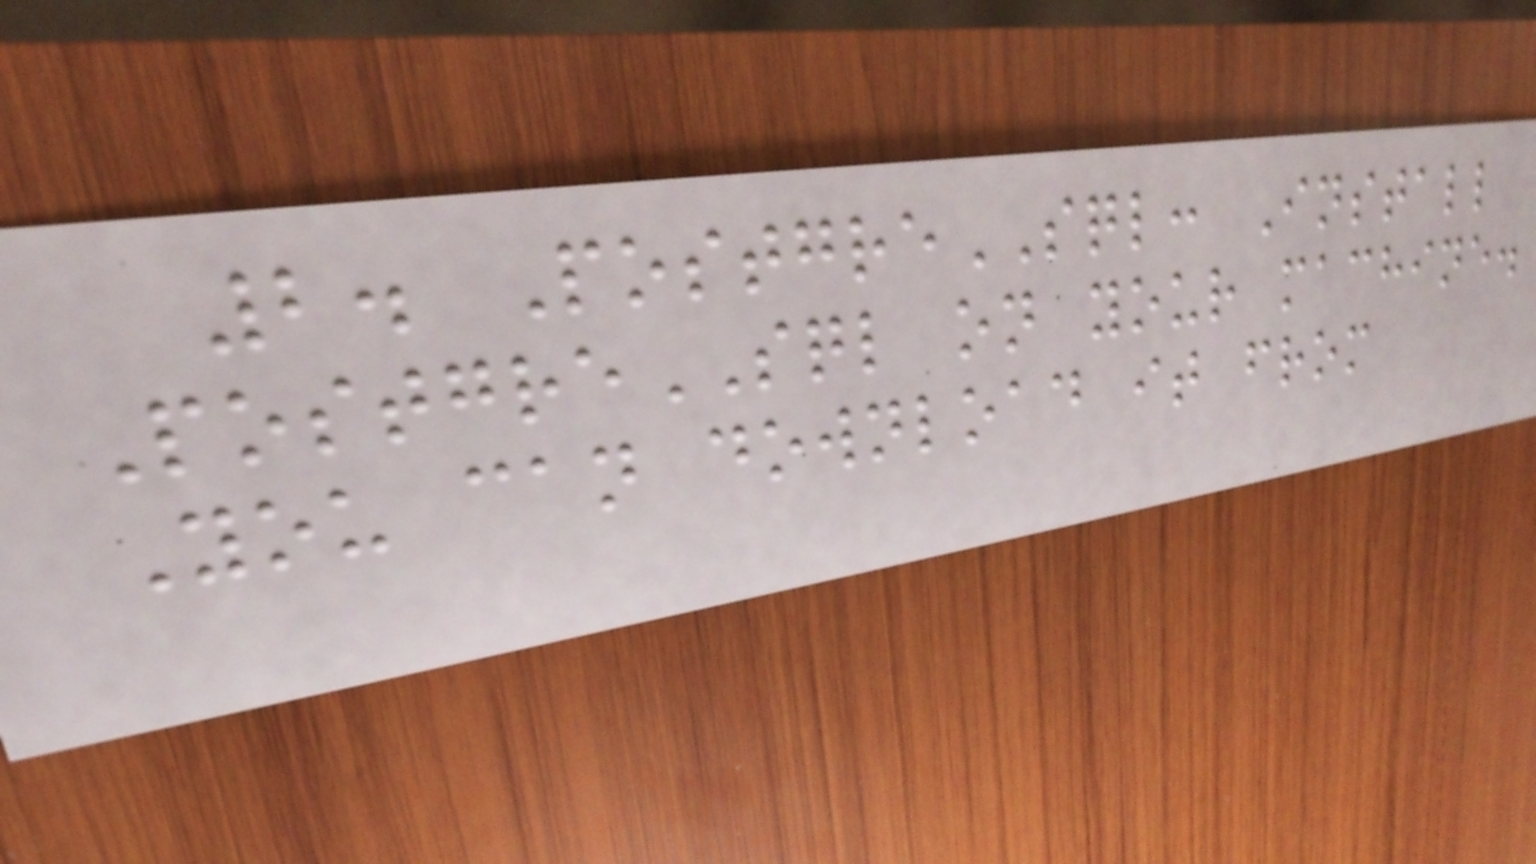2. PostgreSQL: Install
PostgreSQL on your machine.
You can download it from
